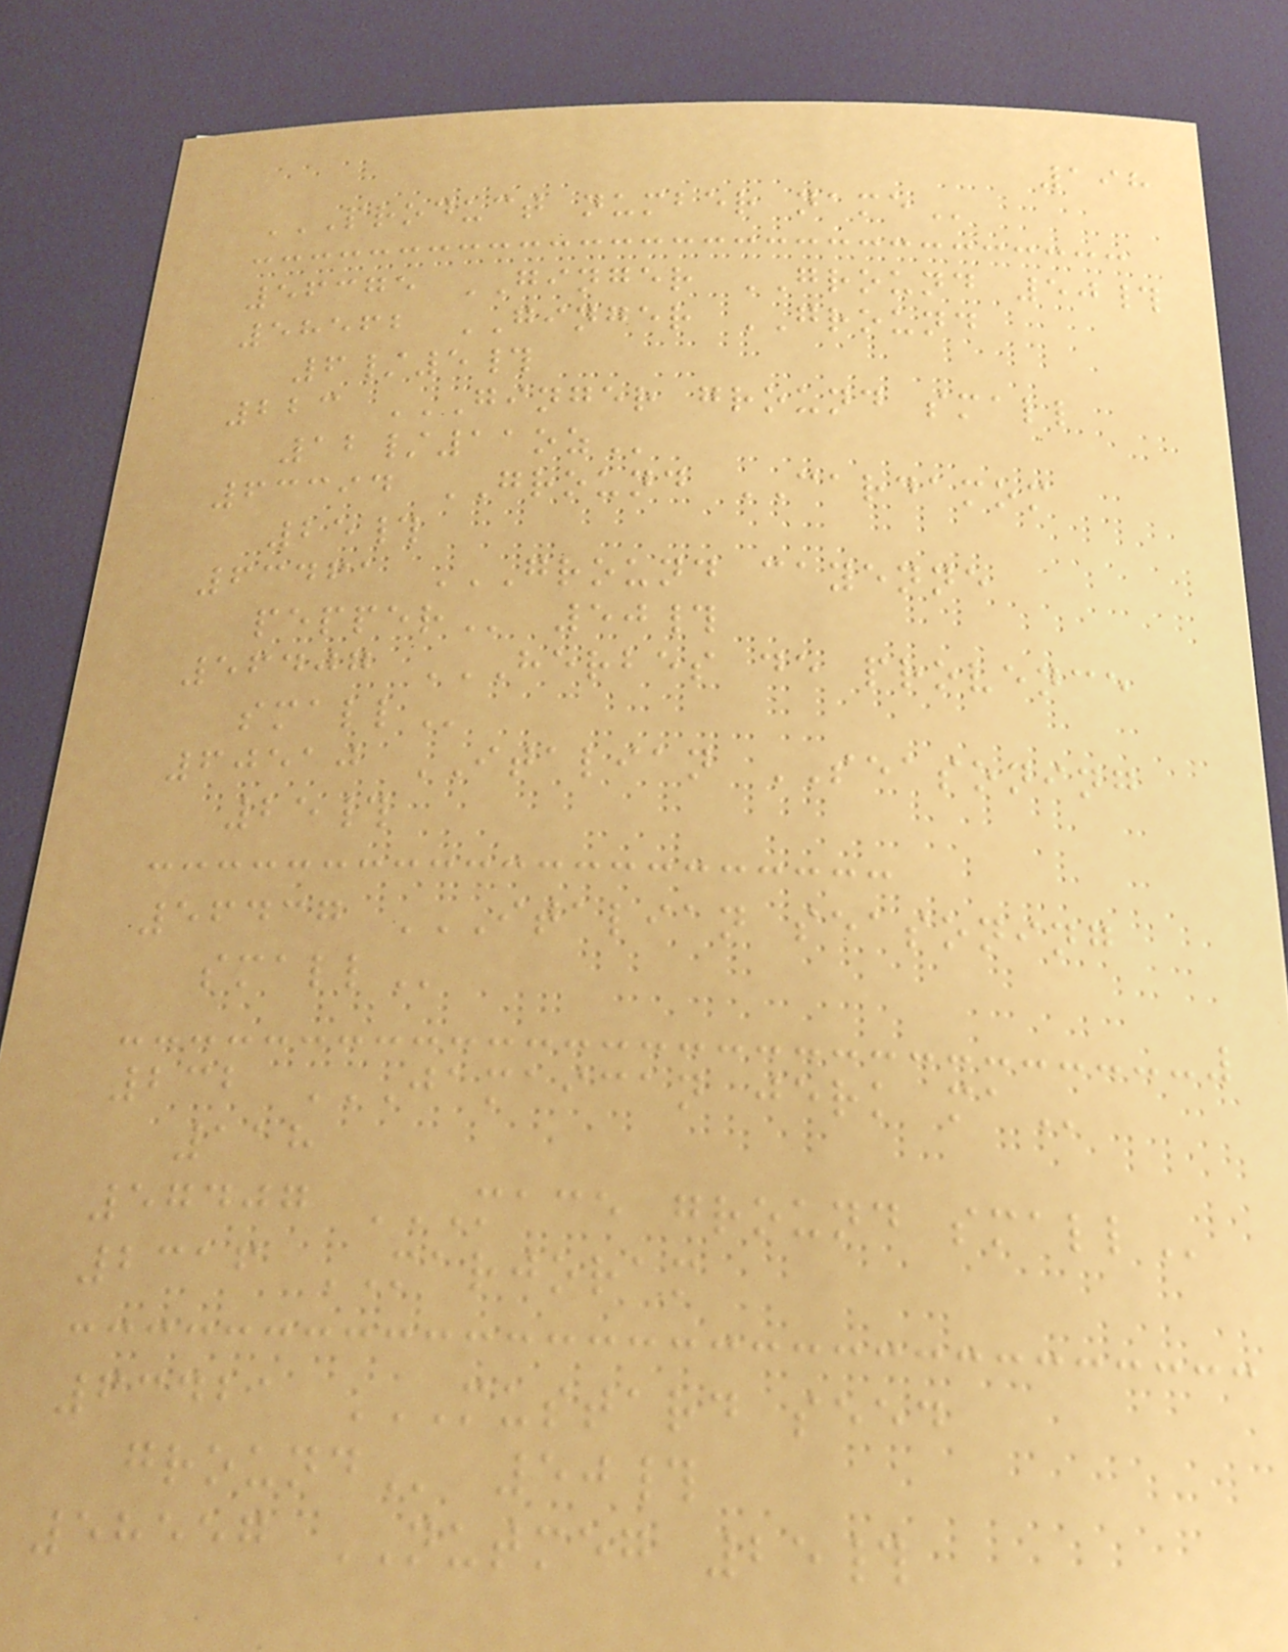198
PRODUCT NUMBER NAME
56375 GINGER GROUND 50#
58562 GINGER GROUND
6/5#
223 GINGER GROUND SMALL
12/11OZ
63394 GROUND CARDAMOM
25#
63461 GROUND CAYENNE
PEPPER 50#
56407 HERBES DE PROVENCE
SMALL
60510 ITALIAN SEASONING
25#
56437 ITALIAN SEASONING
SMALL
232 JAMAICAN JERK MA
118
57407 MACE GROUND SMALL
2316 MARJORAM
63421 MUSTARD SEED
GROUND 50#
58557 NUTMEG 25#
